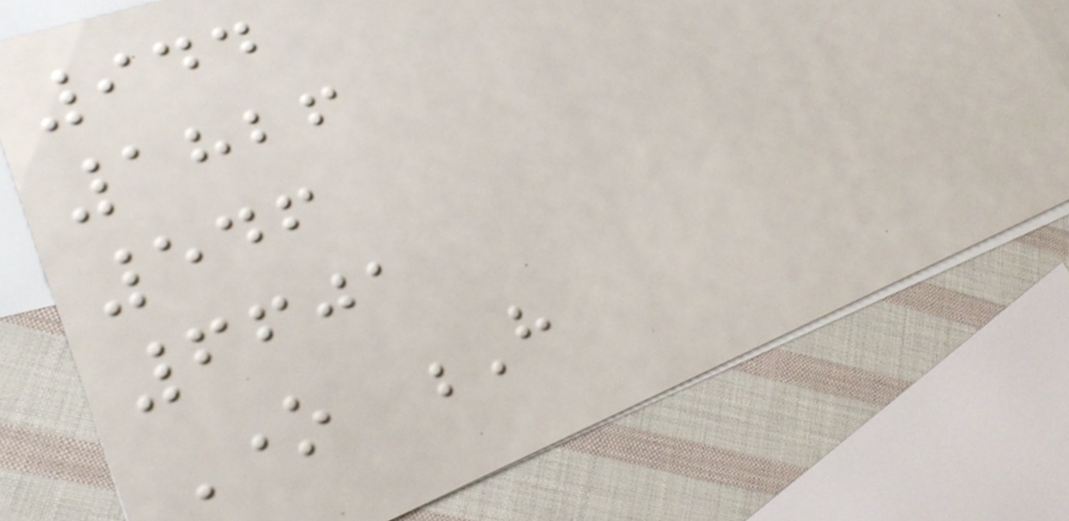944
1826
546
6601
One H
